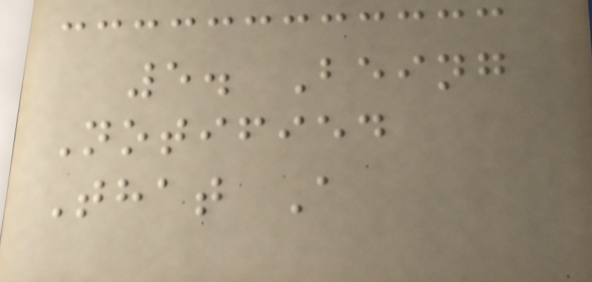5. Being
Notified
That A
